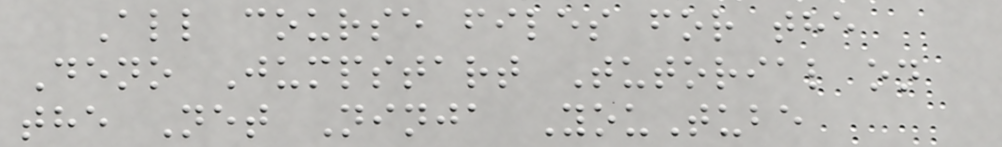All course files for the
Deno Jumpstart Tutorial on
the Net Ninja YouTube
